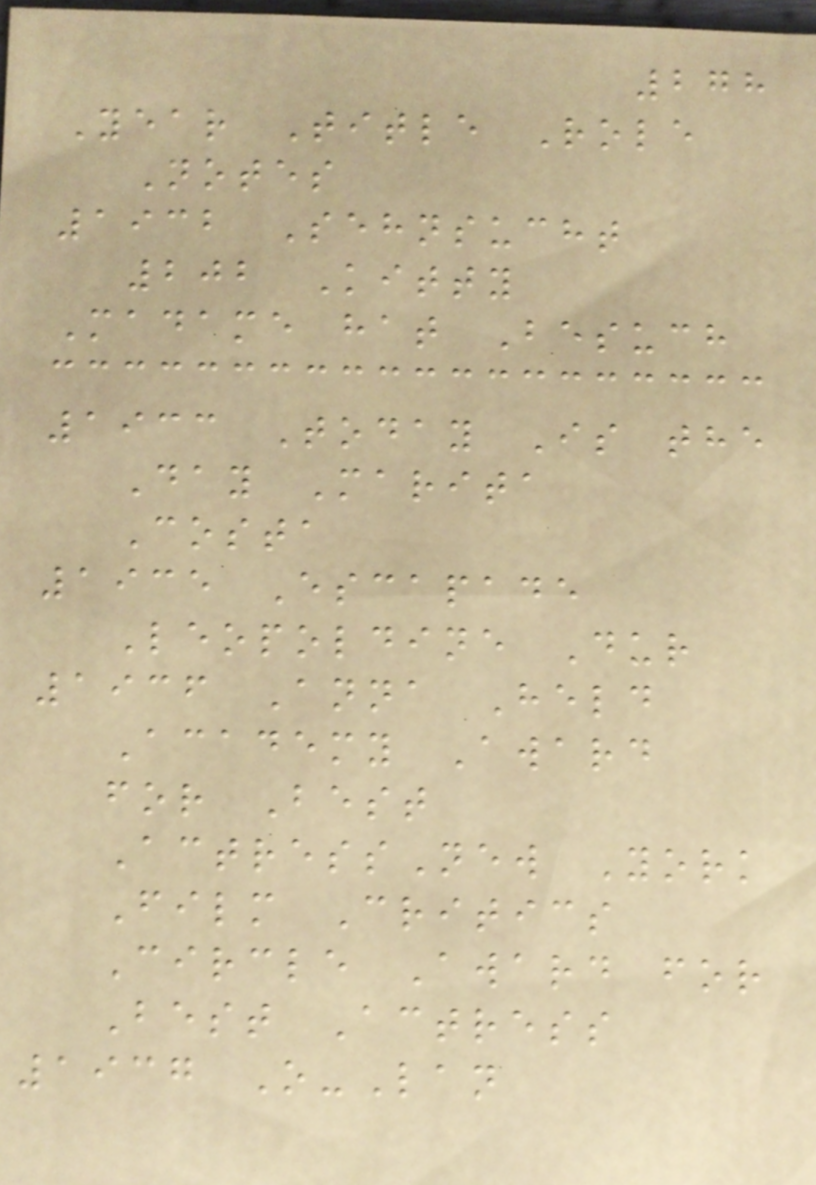278
Year Title Role
Notes
1932 Sehnsucht
202 Kitty
Madame hat Besuch
1933 Today Is the
Day Marita
Costa
1935 Escapade
Leopoldine Dur
1936 Anna Held
Academy Award
for Best
ActressNew York
Film Critics
Circle Award for
Best Actress
1937 O-Lan
